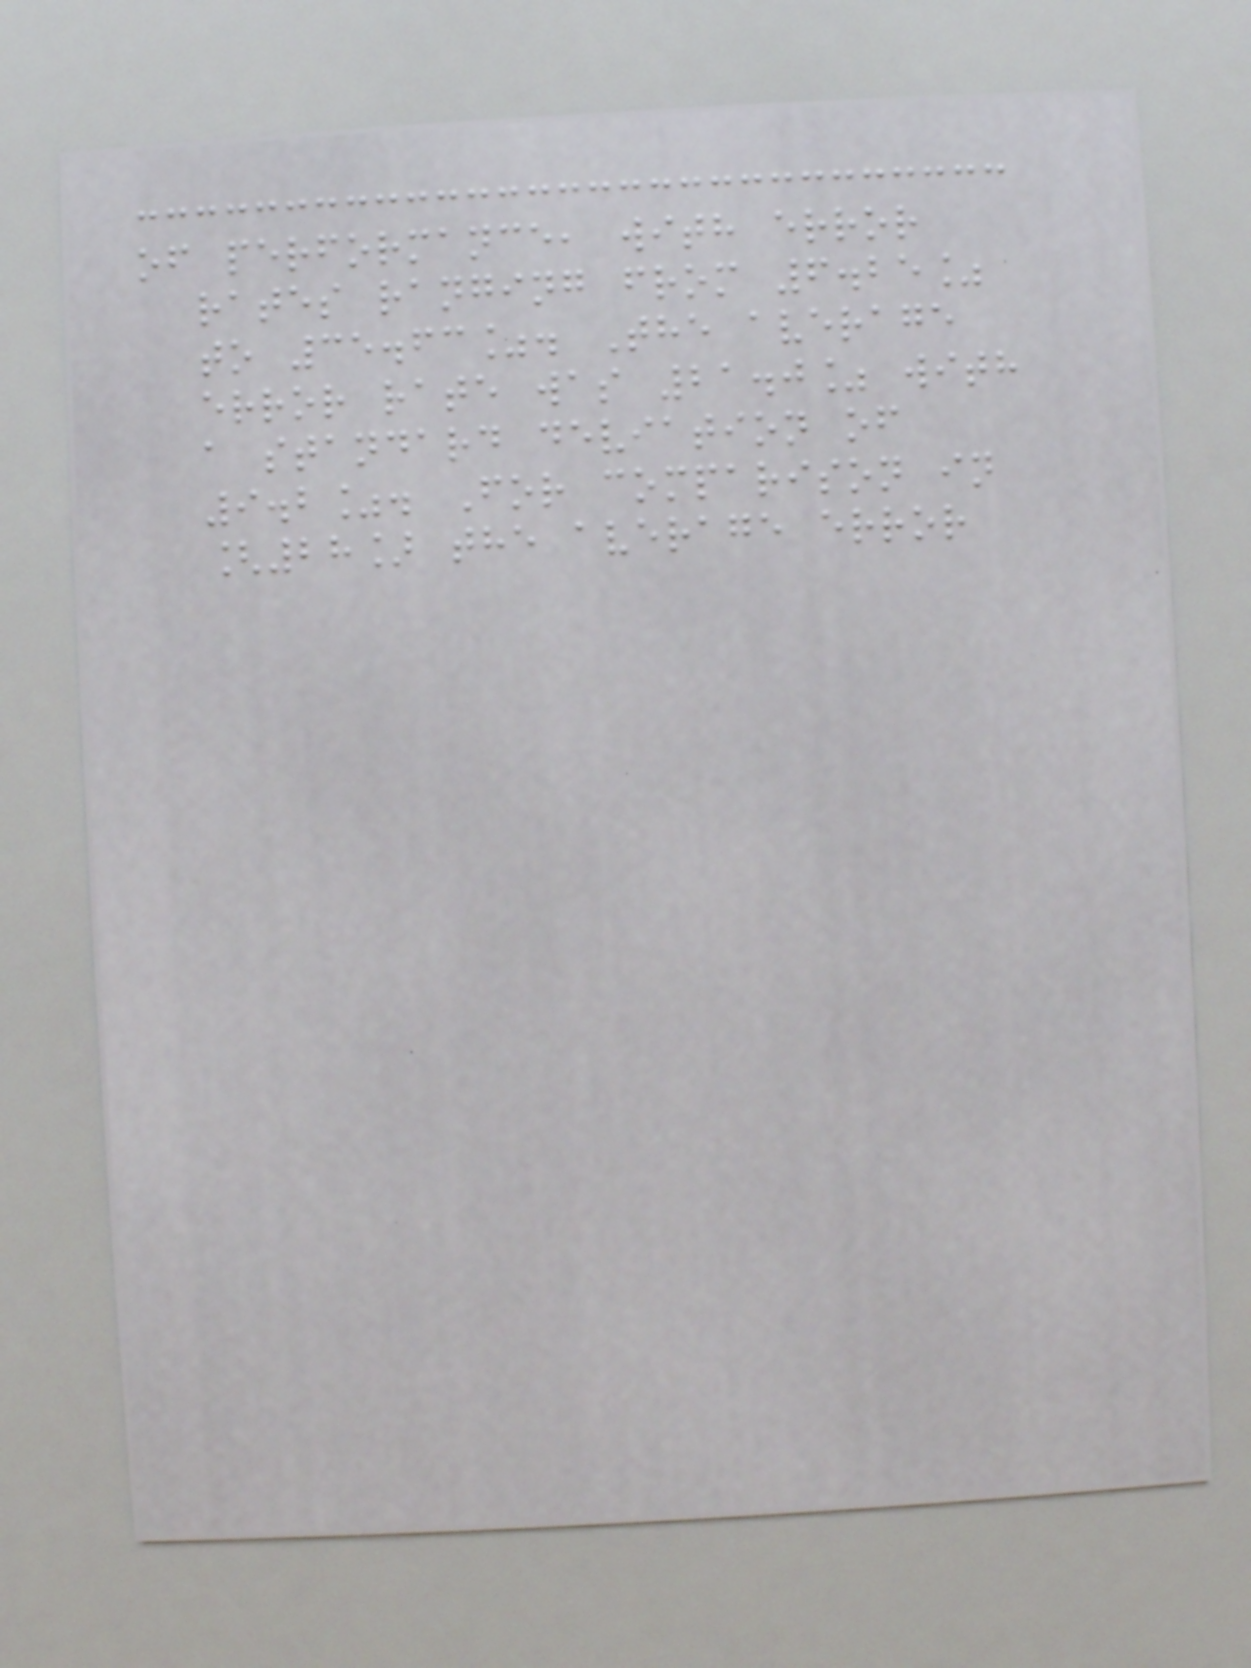of performance, with error
rates ranging from 6.25%
to 35.63%. The average
error rate was 21.0% with
a standard deviation of
9.2%. For comparison in
[28] the average error
